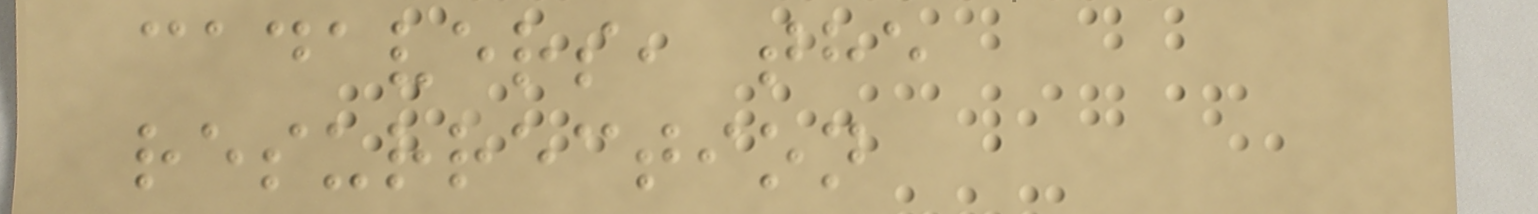cadavers, the
resurrection
